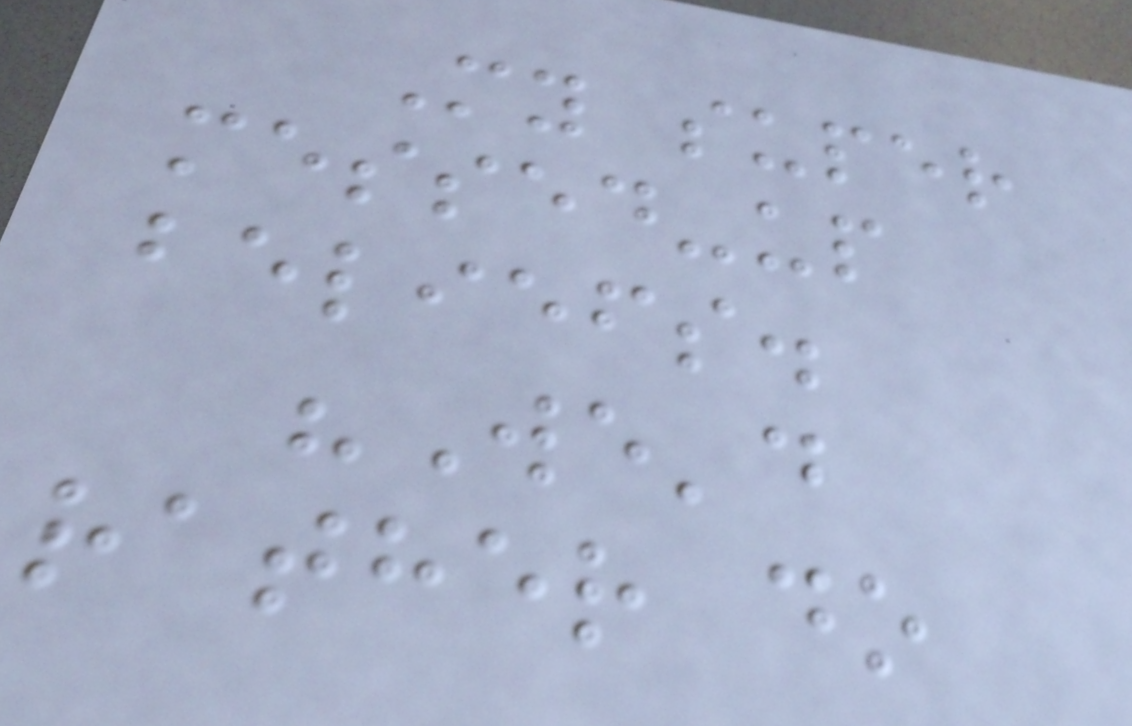My super
messed-up
beliefs.
"We'd
rather do
